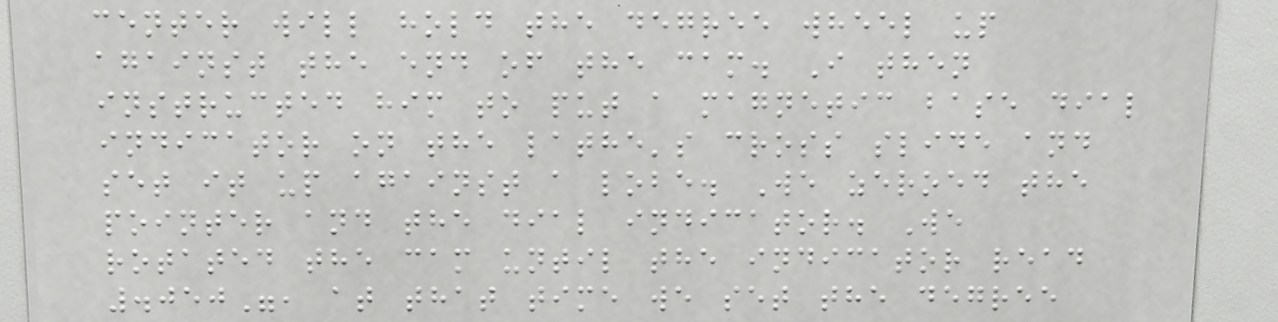center will hold the degree wheel up
against the end of the cam. I then
instructed him to put a magnetic base dial
indicator on the lathe's cross slide and
set it up against a lobe. We zeroed the
pointer and the dial indicator. We
rotated the cam until the indicator read
.050", at that time we set the degree
